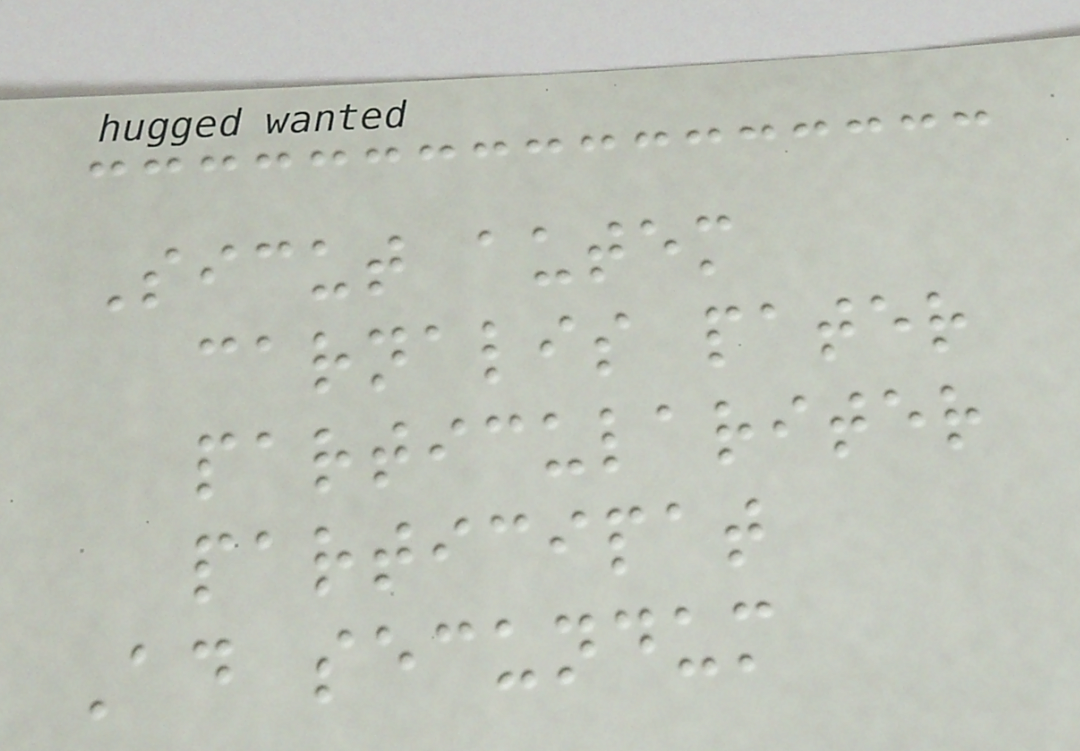Sicut autem
carnalis pater
particulariter
participat
Ad secundum
